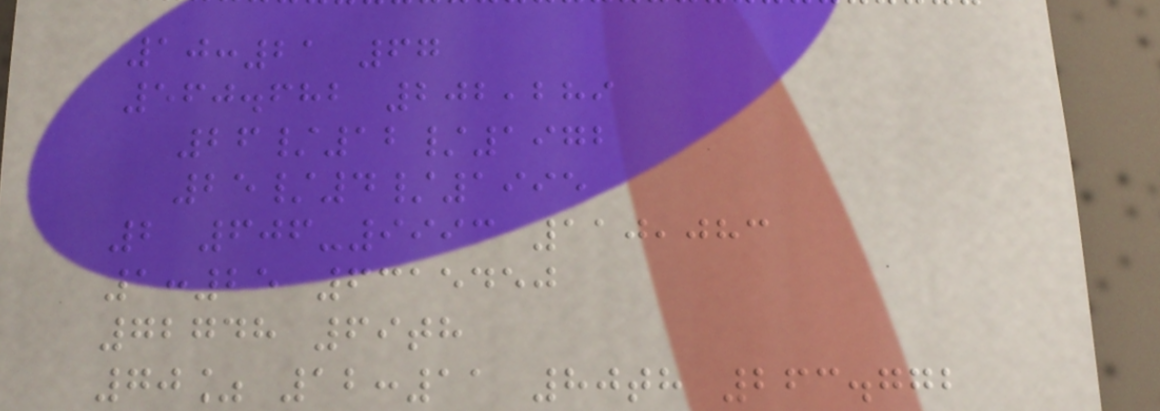10:21 67
560.682 202,289
26/12/1972
25/4/1995
2 606-9993 110,083
1:25 6315450
72748 69th
70% 12:11 80th 263.772
